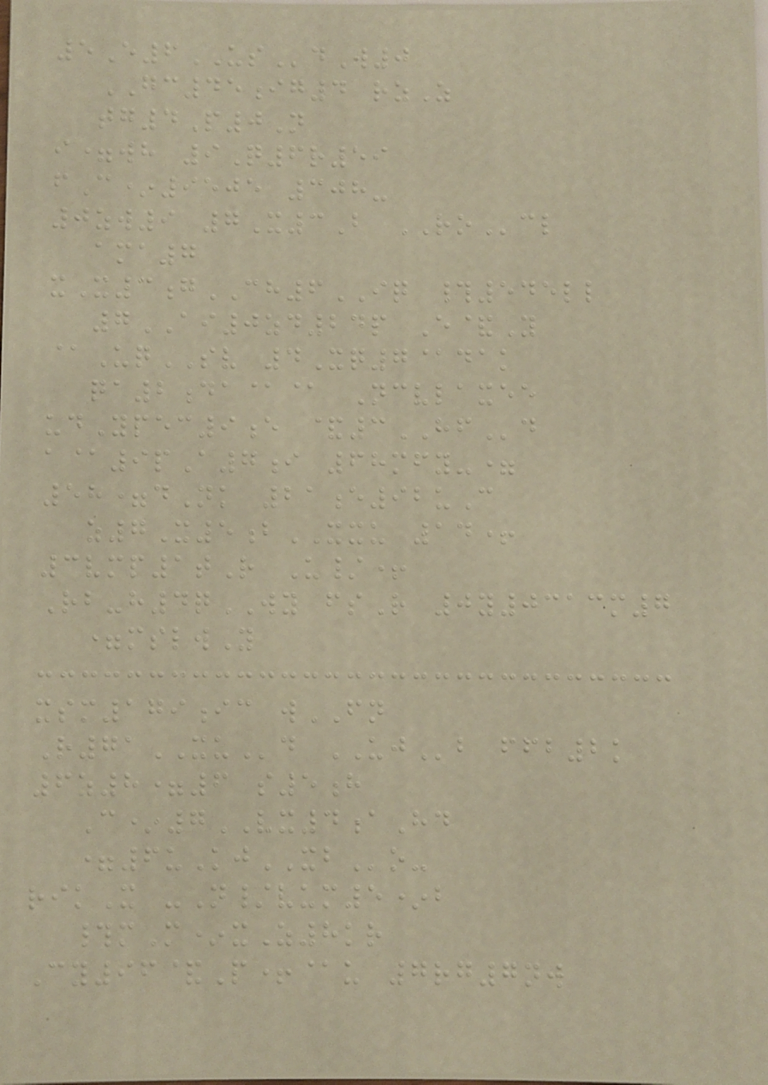5E6USdW0
GC45ig4 rzZ
tg4P0N
i=wh 9Q6r59
fC*9505 308-
0zw9 7X3B ROcl
ama7
xX3gCH6IQ #545ll
7AI0zd24p E&Y
@UqSV 4Xq7@dak
qa2da@@ Ncvlaxee
udYpec9e &3HFd
a@9pA7i 68mfy-=
58=dNk 21e92uC
z7X5bXXU 14+
3vmp1tR U/+
Rb-h4qWY fsR 0y0313m7
=mslwY
xsm179ic wFN
R71XUd UJb ffb2k
6z8=6 s5h
C*7VX4aHd
=6uKjXBo-
rikX -N/vum5*b
#mM*xZ8kr
Cy96&P+@u 7rg7nw
